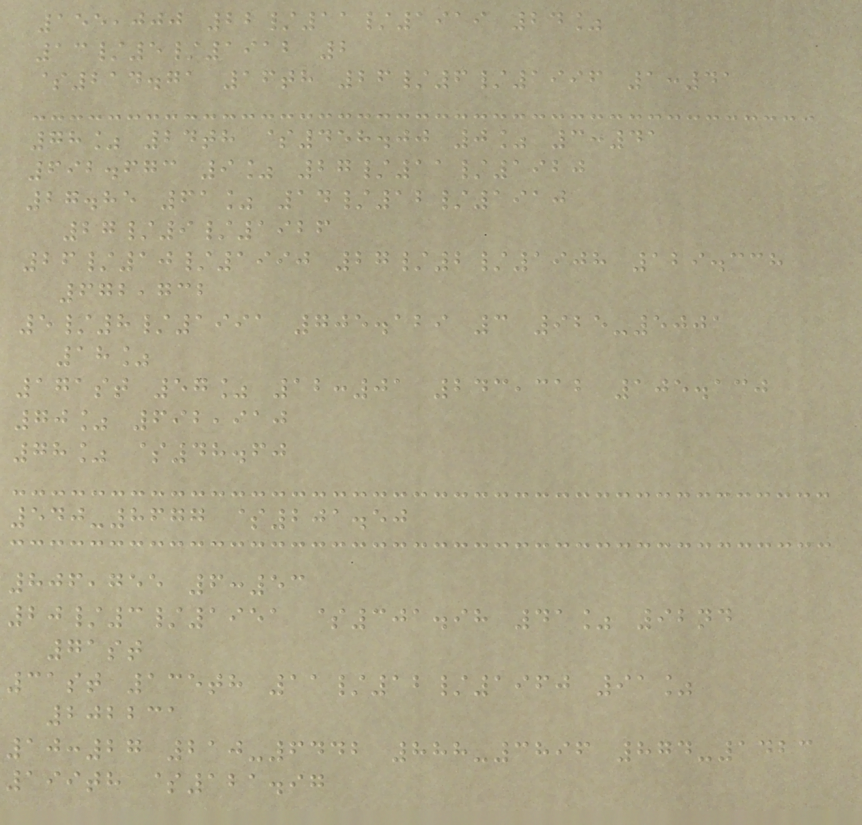155,000 22/11/1919 24%
13/5/1912 2
$214.71 16th 26/6/1996 1:41
78% 24th $458.00 0% 3:41
692.673 9% 27/11/1920
27.85 61% 14/12/1910
27/9/1926
26/10/1990 27/2/1908 129.338
672,732
5/8/1991 705.129 3 925-5001
18%
171st 57% 12:01 243,312 105.130
70% 692,910
78% $48.60
540-8677 $201.50
806,755 6:53
20/3/1951 $301.98 41% 92nd
71st
31st 135th 11/12/1960 91%
202231
10:27 210-6442 888-3896 874-1423
199th $121.97
